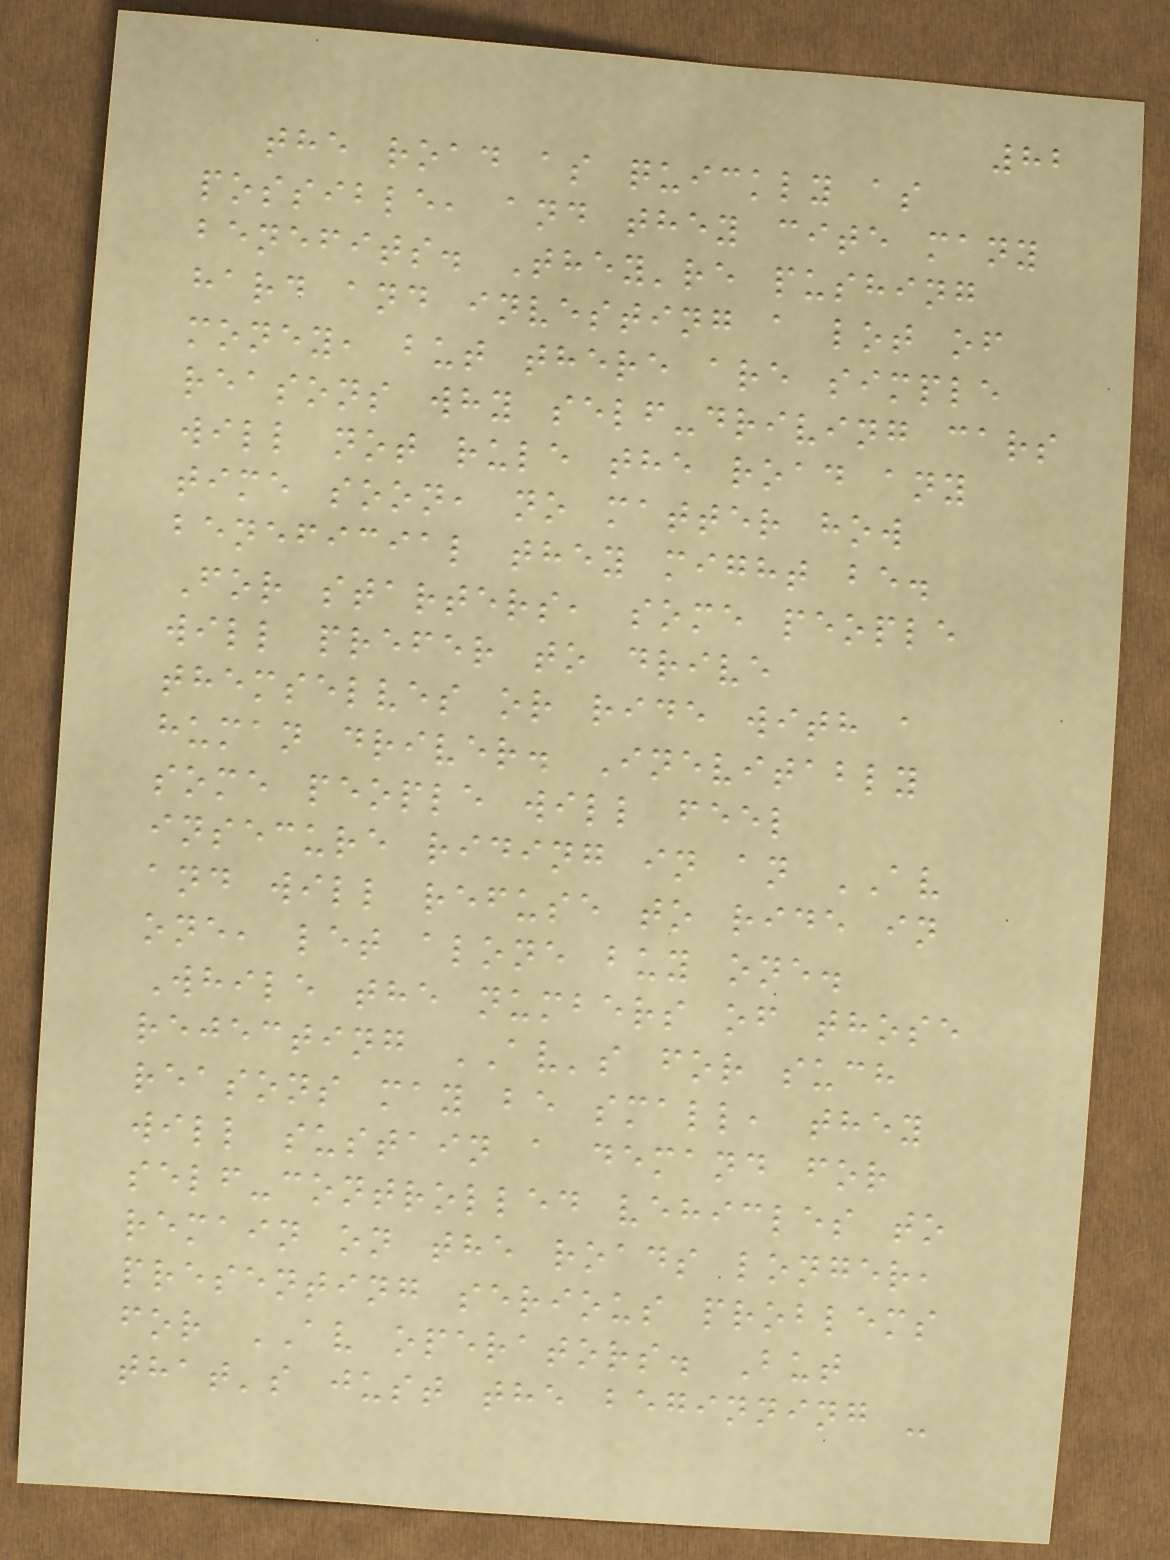82
the road as quickly as
possible, and they cite many
benefits. They're pushing
hard and investing a lot of
money, but there are simple
reasons why self-driving cars
will not rule the road any
time soon, no matter how
beneficial they might be.
For starters, some people
will prefer to drive
themselves or ride with a
human driver. Inevitably
some people will feel
insecure riding in an AV
and will refuse to ride in
one, let alone buy one.
While the numbers of those
rejecting AV's for such
reasons may be small, they
will sustain a demand for
self-controlled vehicles to
remain on the roads longer,
presenting serious problems
for AV operators. But
that's just the beginning -
